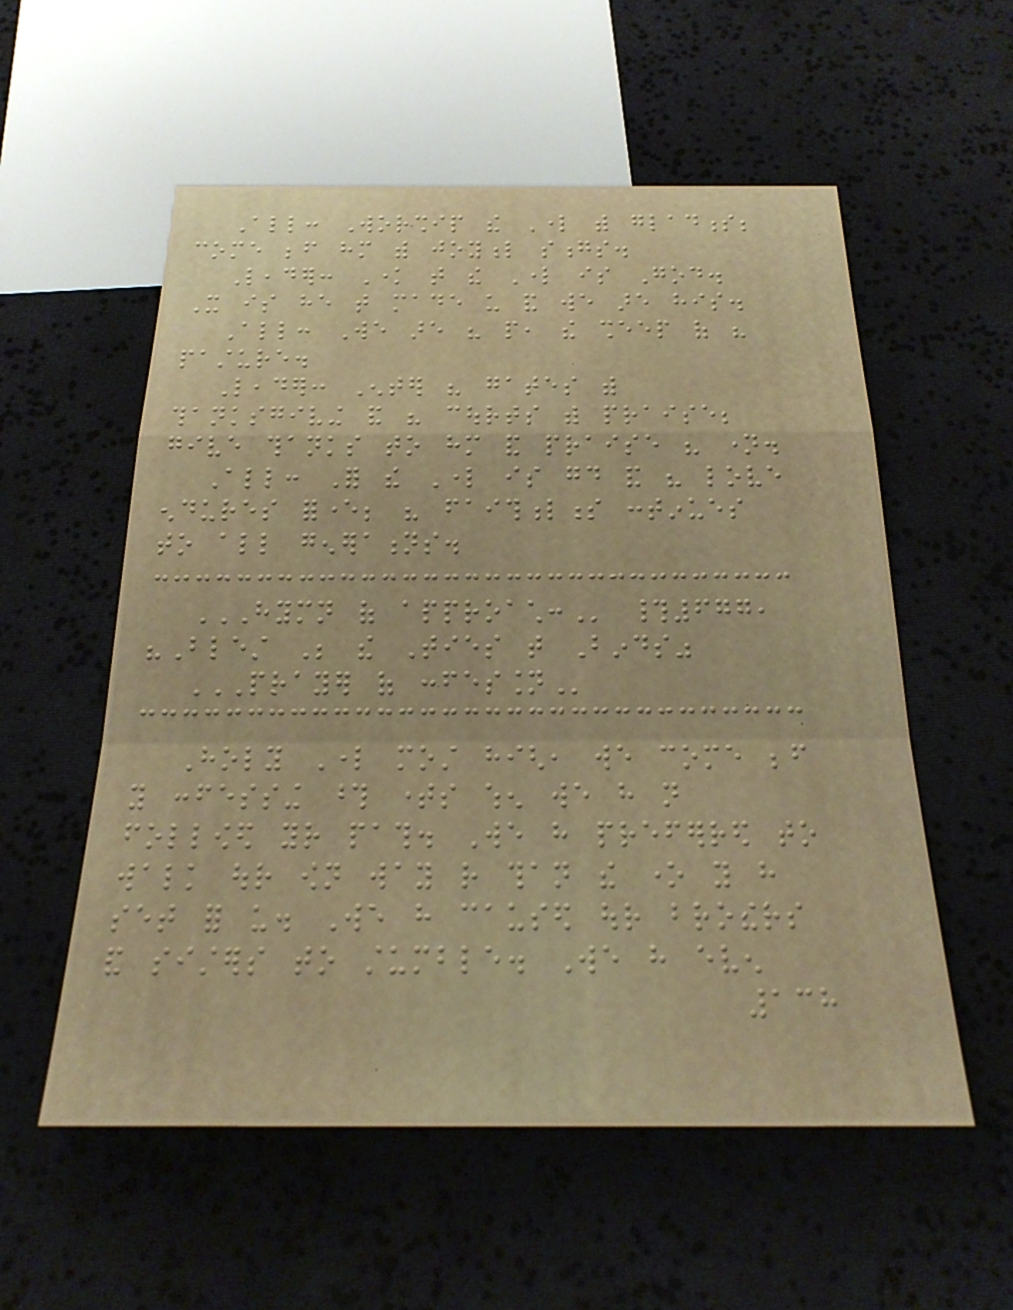All: Worship the Lord with gladness;
come before him with joyful songs.
Leader: Know that the Lord is God.
It is he that made us and we are his.
All: We are his people, the sheep of his
pasture.
Leader: Enter his gates with
thanksgiving and his courts with praise;
give thanks to him and praise his name.
All: For the Lord is good and his love
endures forever; his faithfulness continues
to all generations.
HYMN OF APPROACH: #677,
"Blest Be the Ties that Binds"
PRAYER OF CONFESSION
Holy Lord most high, we come before
you confessing those times when we have not
followed your path. We have preferred to
walk our own way rather than the one you have
set for us. We have caused our brothers
and sisters to stumble. We have even
138
